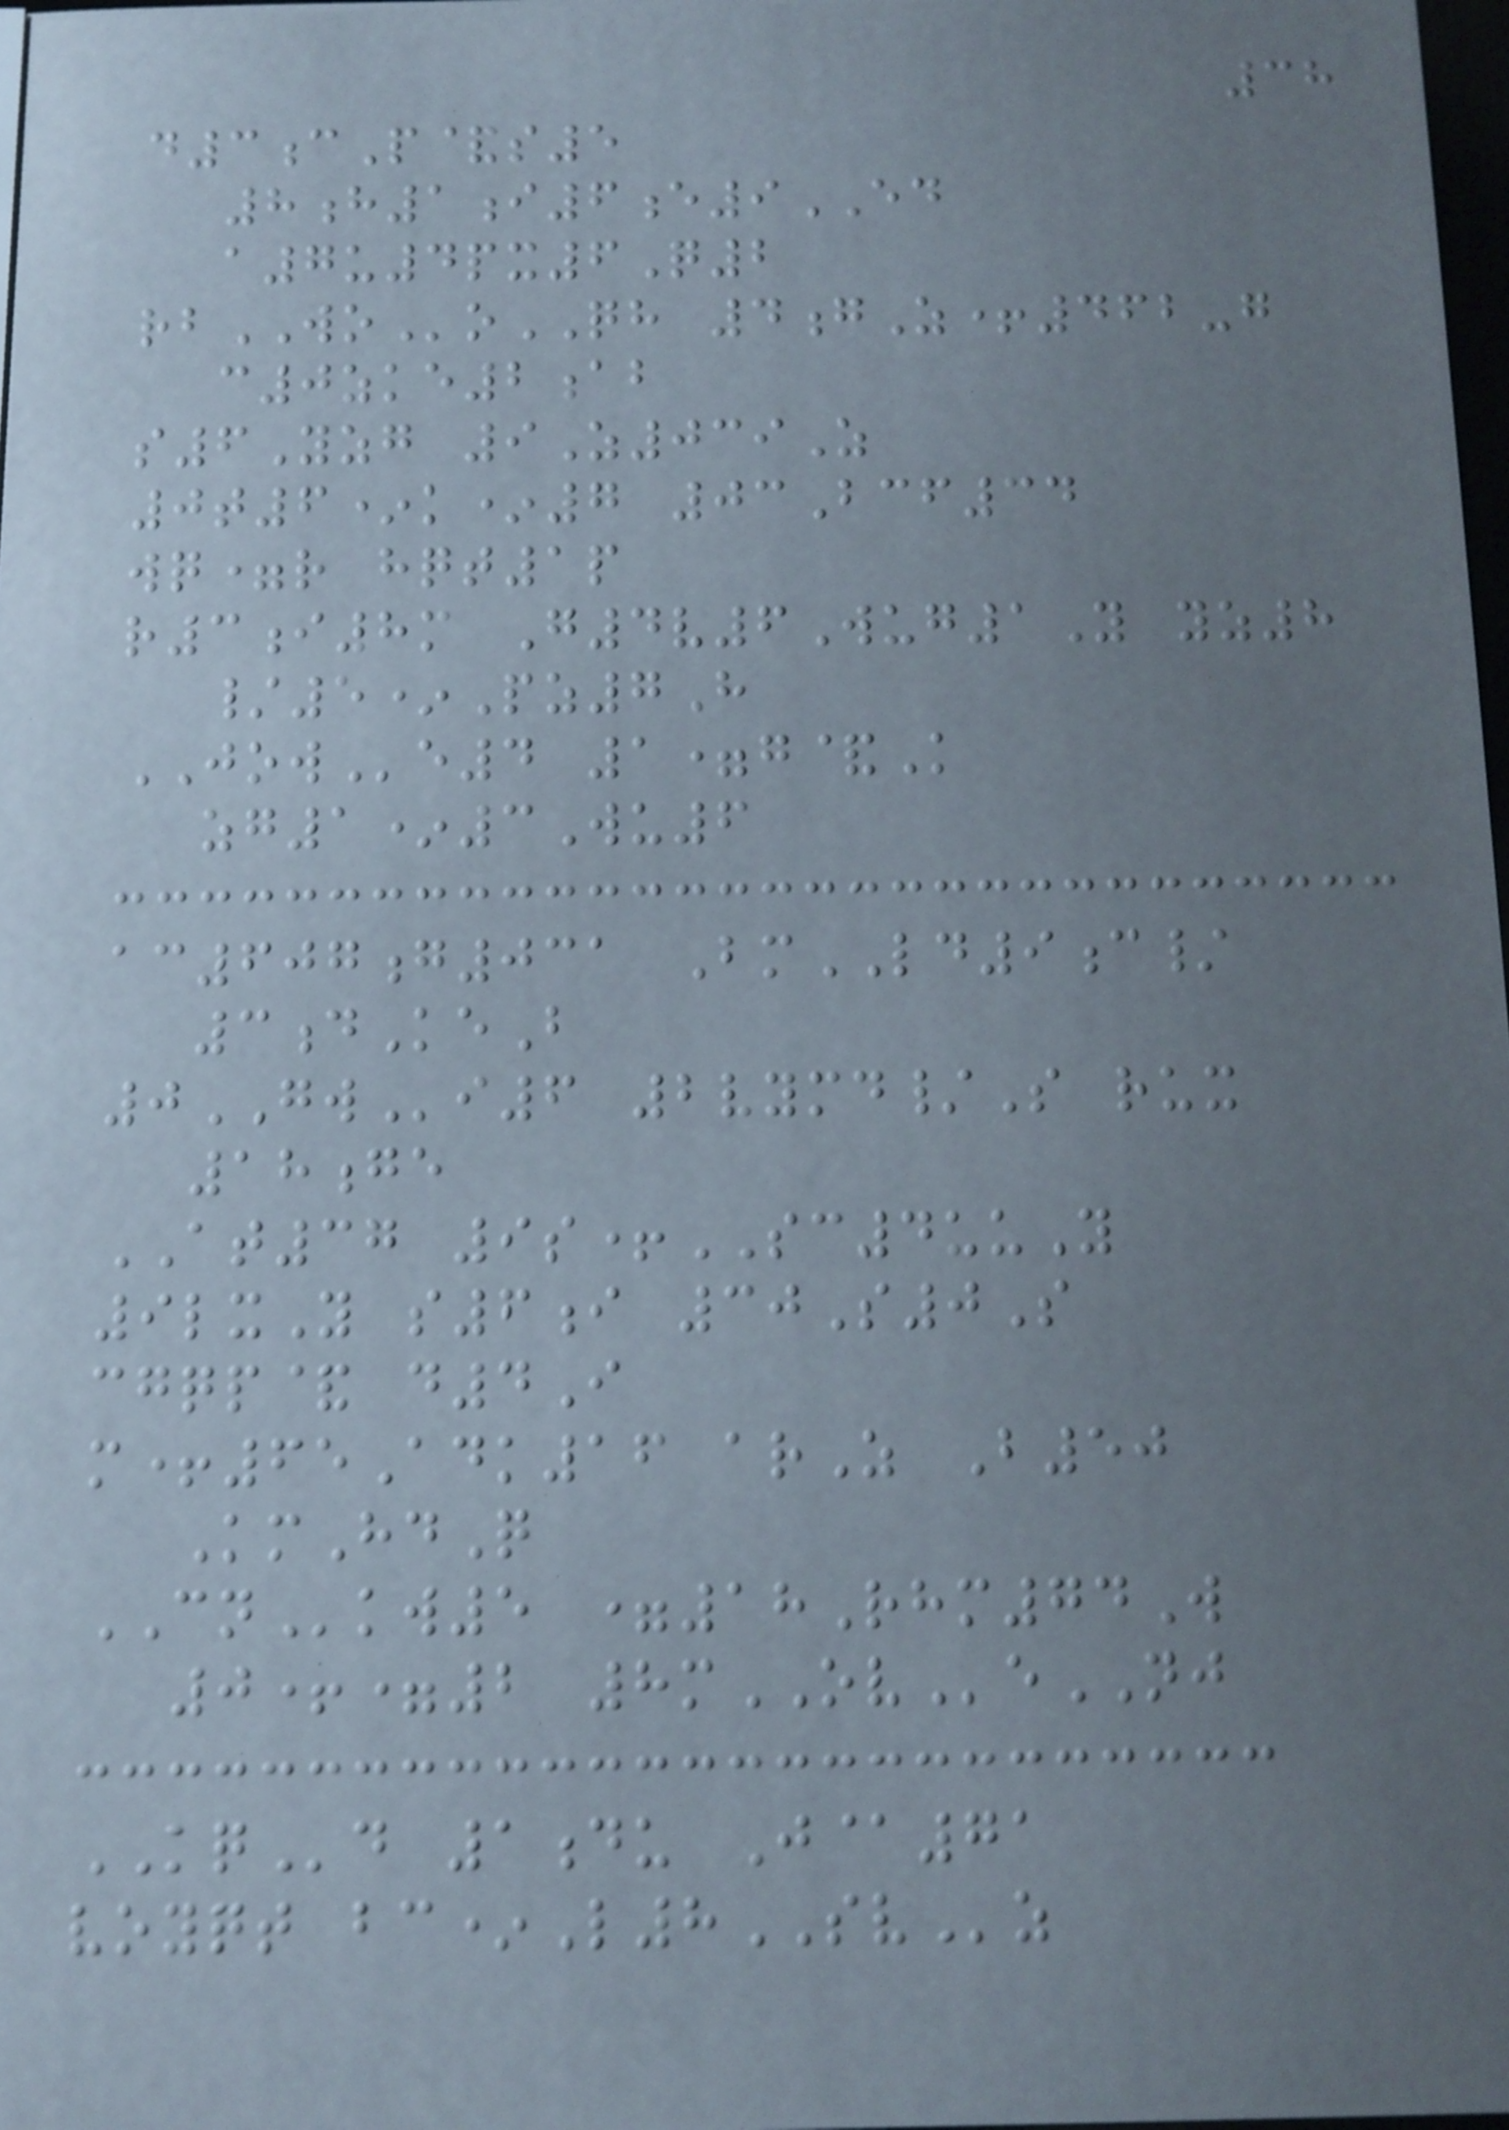38
d3cP&s5
8h1i6e9ED
a7u4px6Q2
rbWOoQH 4gZ+462-g
c0zke2ab
s6Yzg 9Z039Z
0t6*k*7 03Bcf34
wq=r hqt1p
r3i8m G4v6Wug1Y yz8
/5*Pz7H
JOWe4 1=g&K
zg1*3Wu6
ac607g031 BmLD9c/
3dKeB
0GWi6 2vymd/S rux
18ge
AT37 9s+SC4uuY
9lxY s6i 30S0S
cgqp& d4I
m+65Adk16 arZ B50
KmHdQ
CNkw5 =18Rhm74W
0+=2 8mOVeNJ
KQd 1du J@71
voyqt bc*L8SVz
